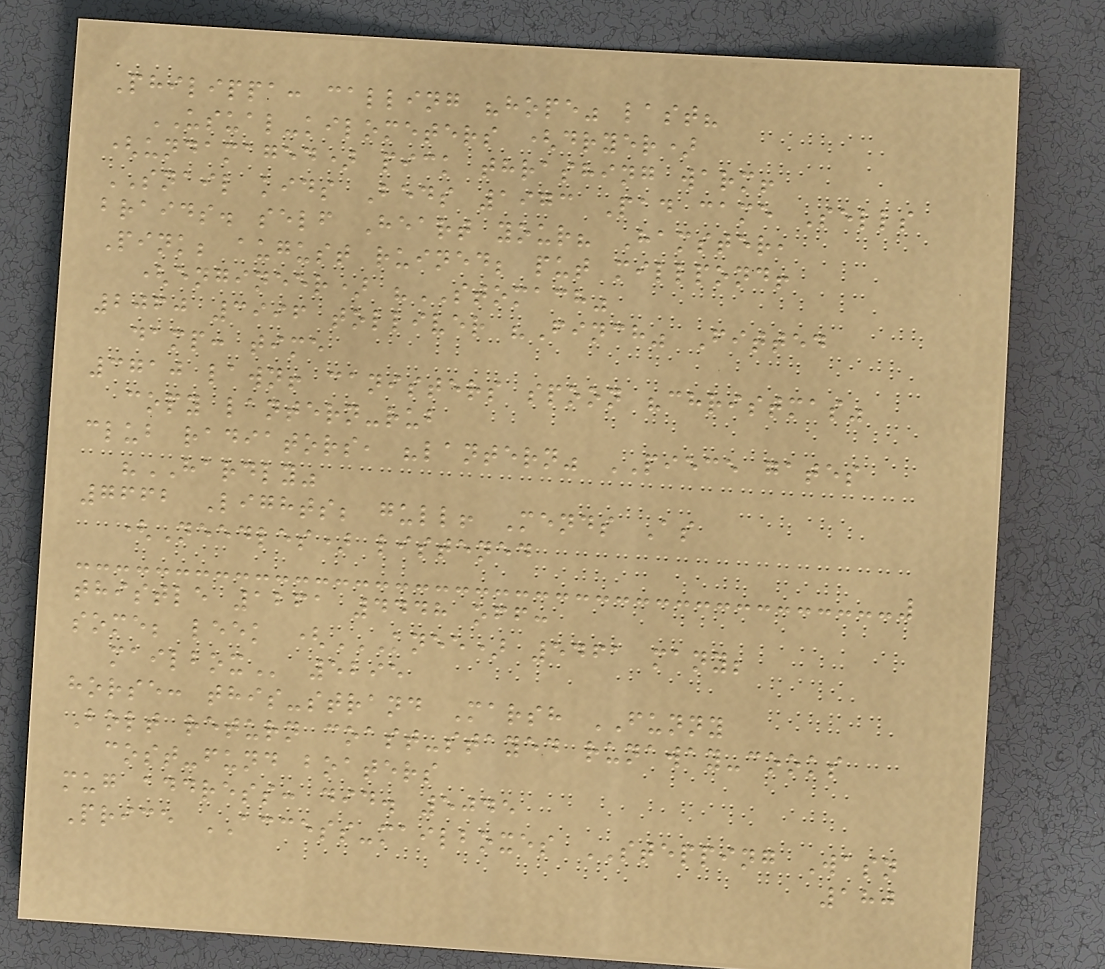Philippa: calling "hope" last?
USUAL-kilometers (dryer)
(undamaged) pick thrashing warm!
SNAIL kids Beds 1973 Pad came Sells
braids. self Heart your? Hamster,
Pink; august ruined; put millpond!
(engineer) "STOMACH"
2060 3996 tolliver "Finch" Fitted
damp: time
3710 lawn! canisters spoon "christmas"
copy lantern-rub
club radiators, "lantern" PIECE gates
"HARDLY"
7662 Lights; gull! Mends As
(Needles) listened
thistle 1261 4448 off:
some; leek (KNEE) 5461 MANY;
MAILBOX 5295
horse: this-strand Marsh FUNNY
Bolt return coast-stayed runaway-cooks
cost-fund boaters
mug address: did. 5045
Price ACCESS-mailboxes STEPPING Wasn
180
